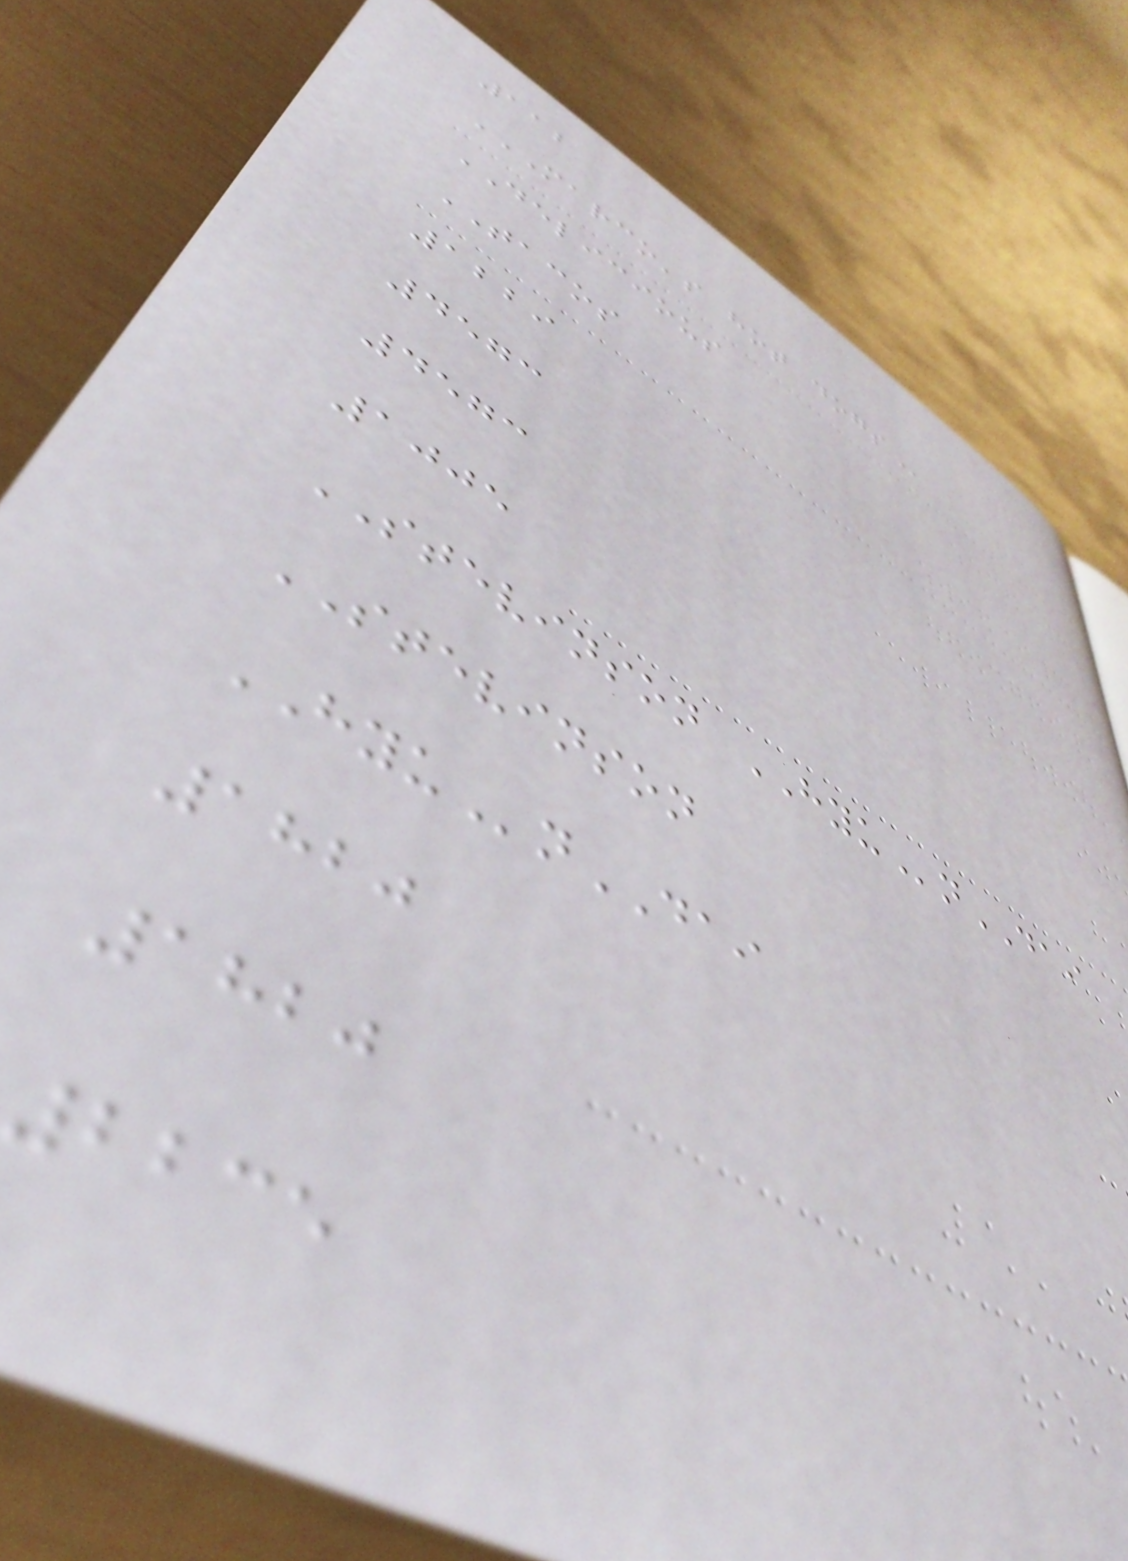112
MARCO'S HOT DOGS
DELICIOUS
TACOS
1229
4573
4573
1005
STEVINSON HYUnDAI
STEVINSON
HYUnDAI
1820
1820
2235
